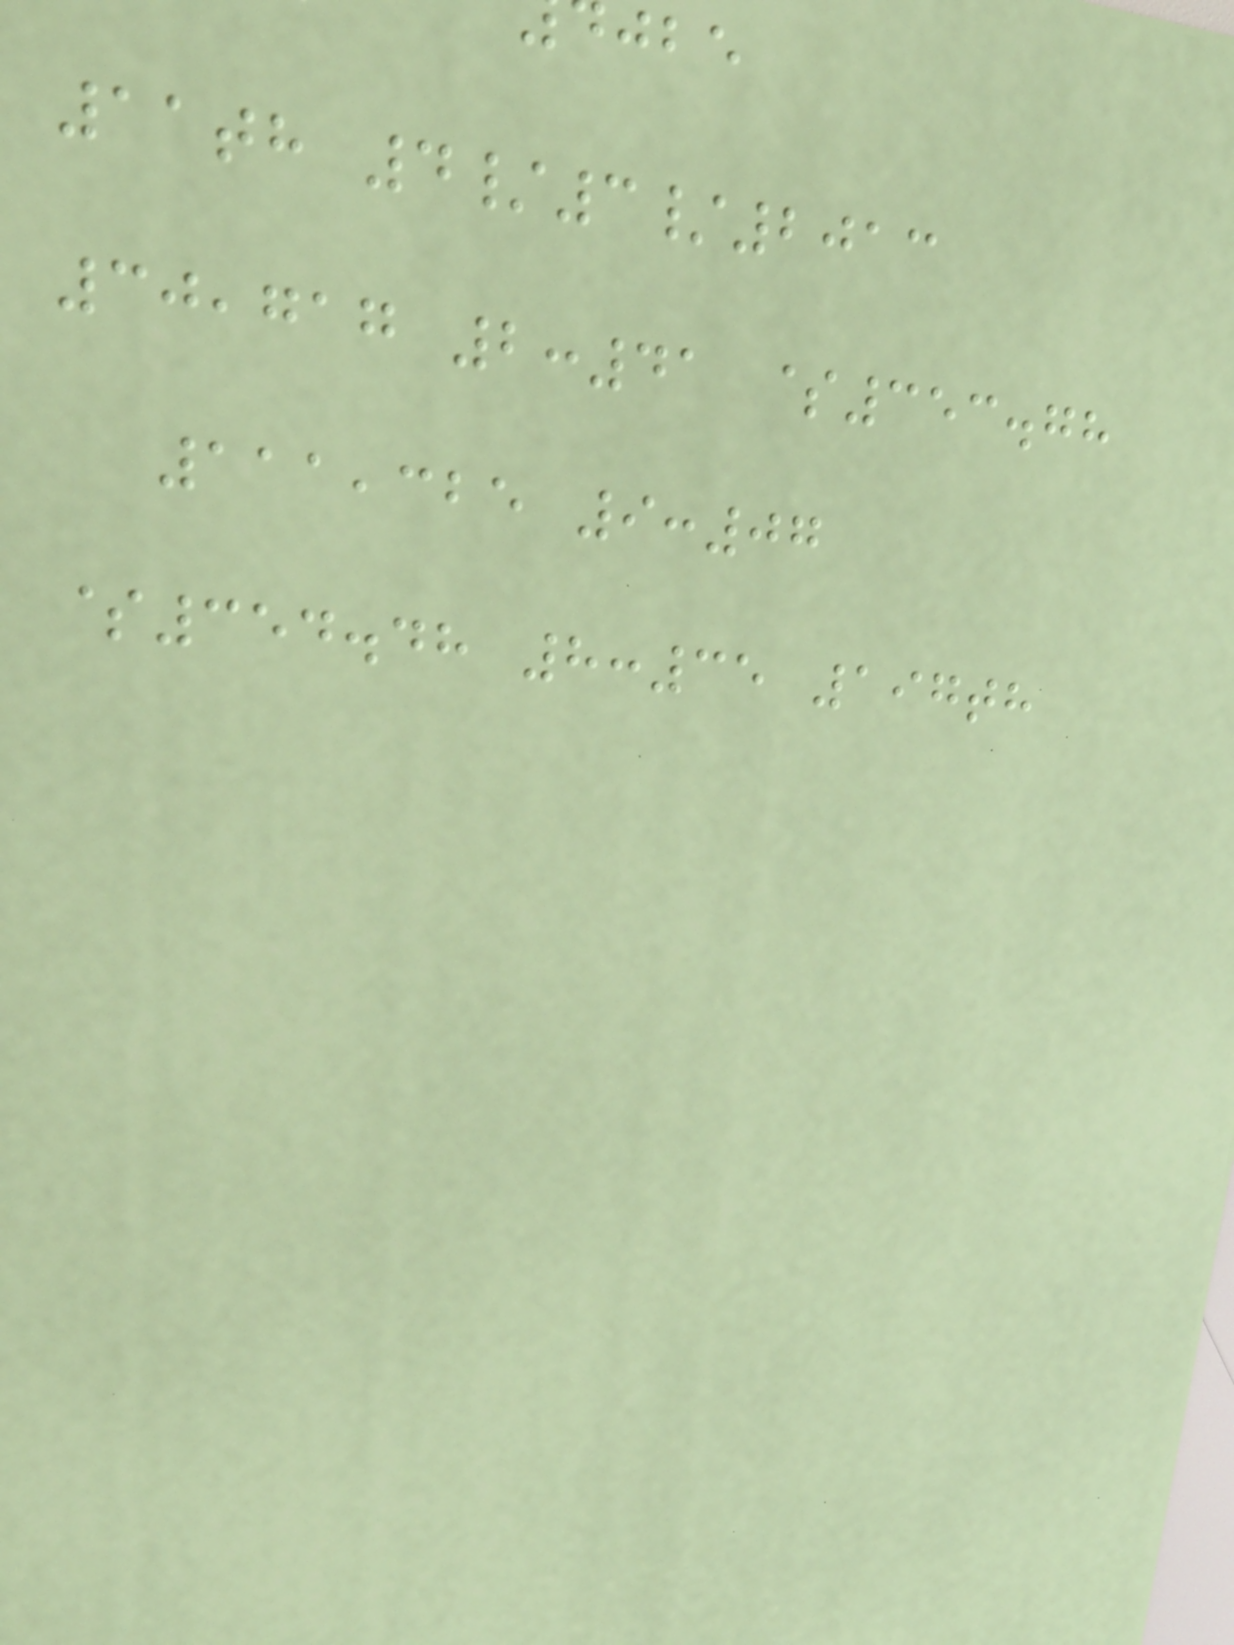11th 4/3/2013
30,717 2:41 $353.78
111,325 9:07
$354.48 8:35 197th
